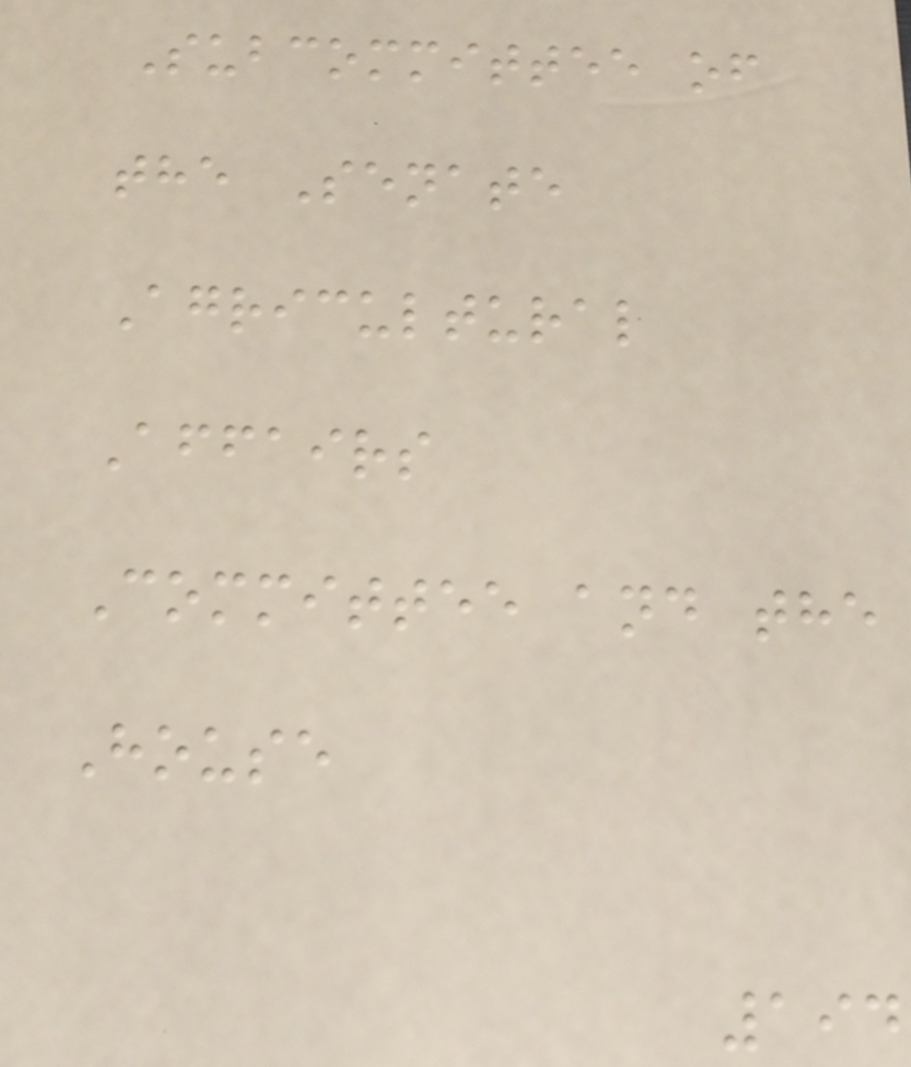Subcommittee of
the Senate
Agricultural
Affairs
Committee and the
House
194
